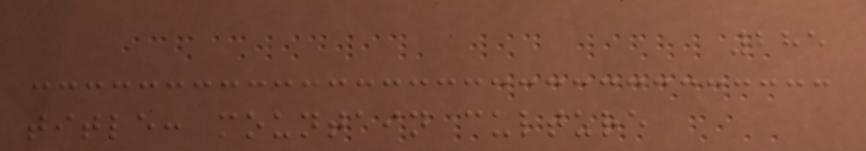285
title: mountain culture
